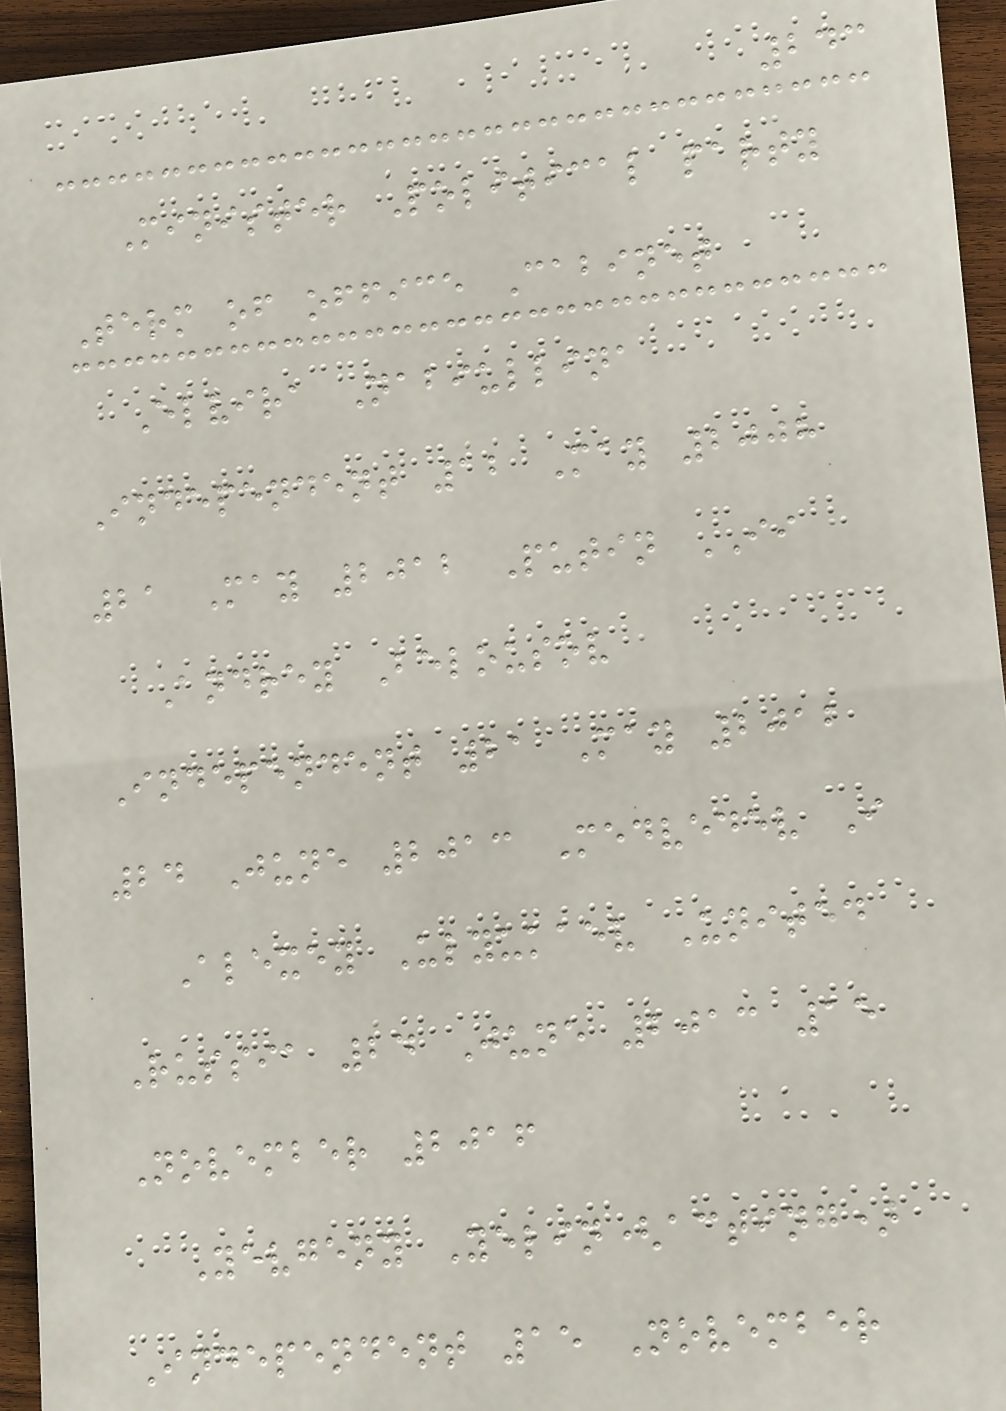243
Minister Political party
Term of office Cabinet
Elvira Nabiullina
Independent 12 May 2008
21 May 2012 Putin II
Andrey Belousov
Independent 21 May 2012
24 June 2013 Medvedev I
Alexey Ulyukaev United
Russia 24 June 2013 15
November 2016
Yevgeny Yelin(acting)
Independent 15 November
